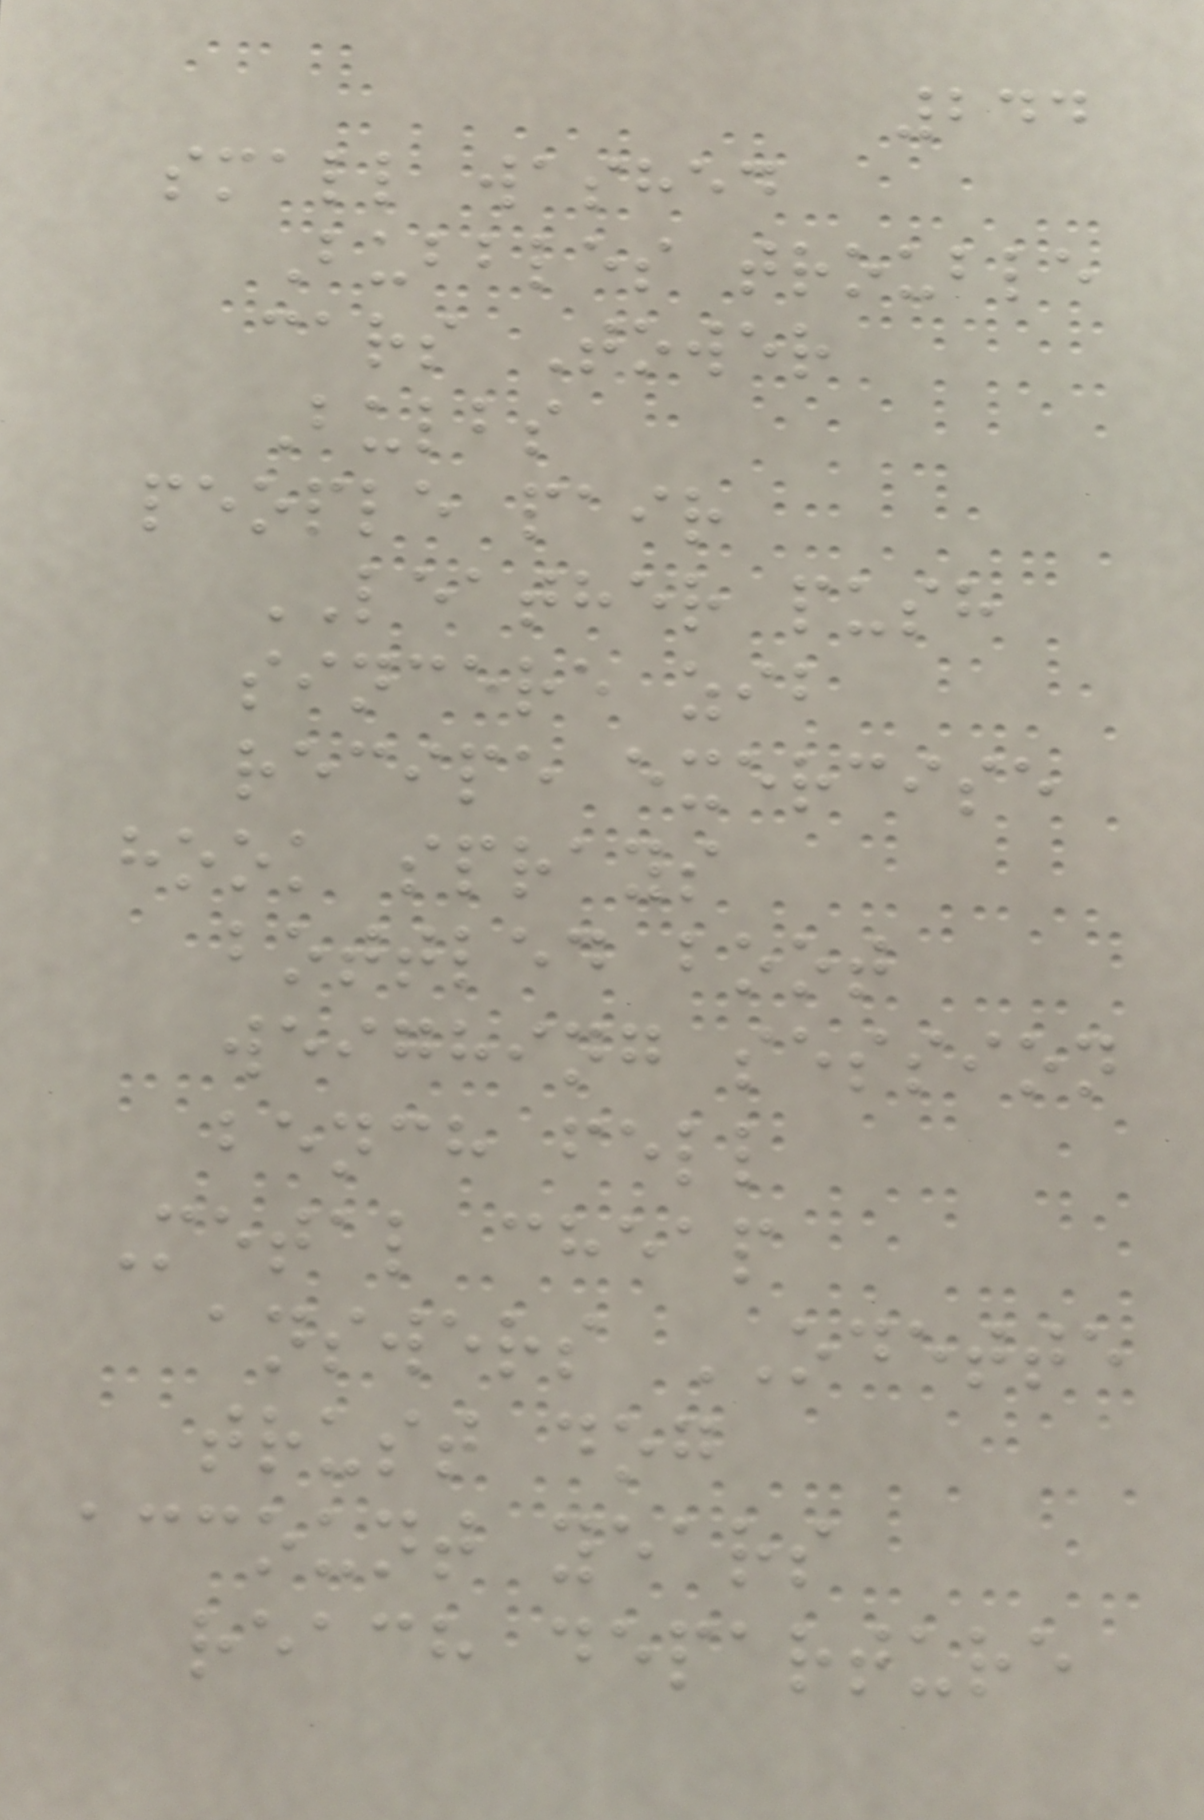244
small washed
Bubbles trouble
cars Tower
Bulbs
people pair
LEATHER push
sincere zib
recipe exercise
hook sprays
bottled boot
weighing session
bench fell
Metal cheap
answers ODETTE
trust dog
account years
reach departure
